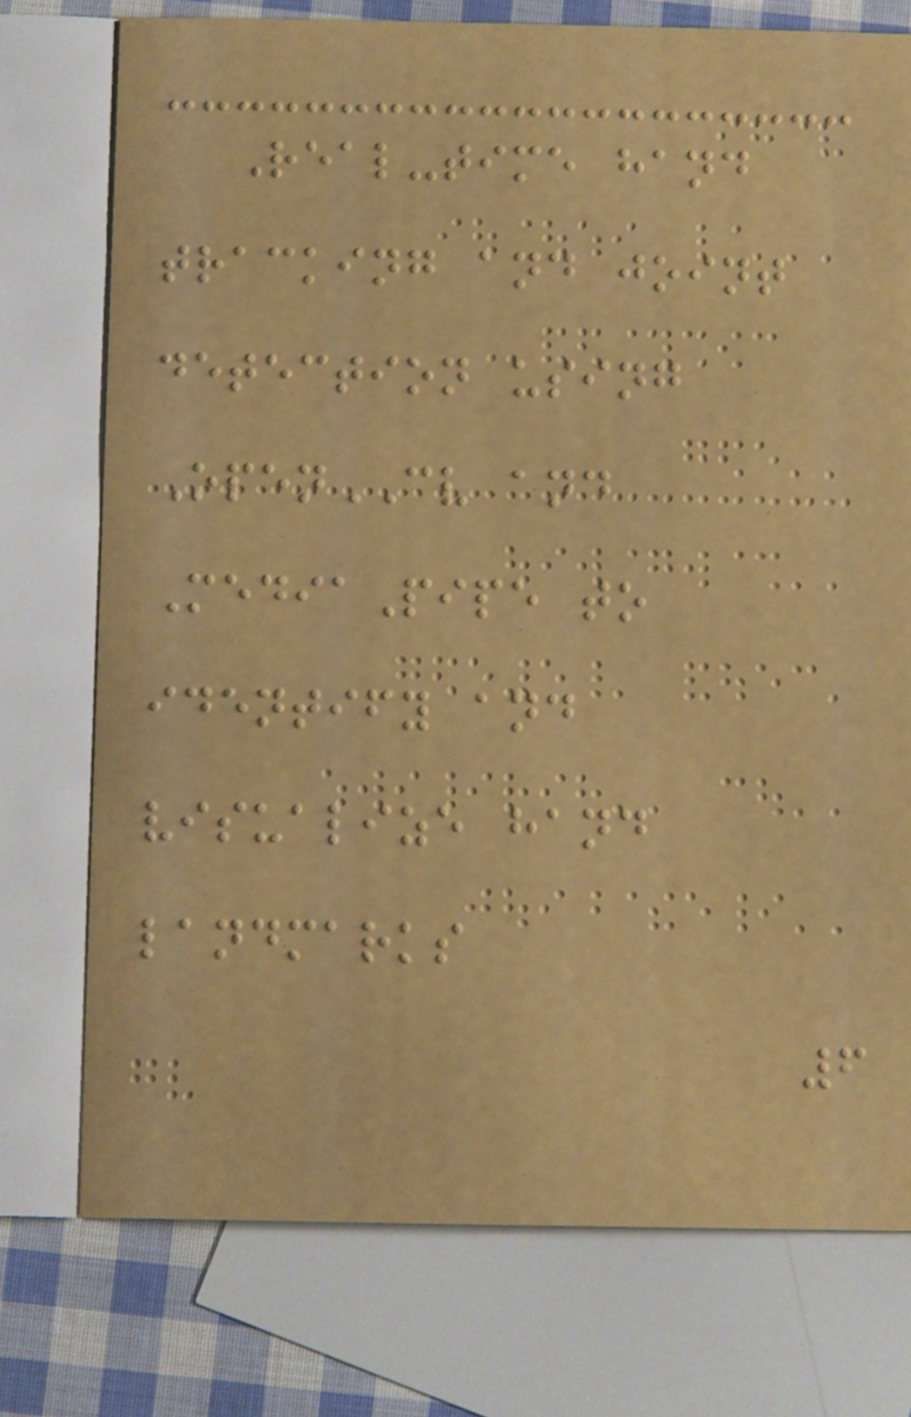Real-time hand
tracking and joint
detection using
OpenCV and
MediaPipe to
identify and
visualize hand
landmarks
6
